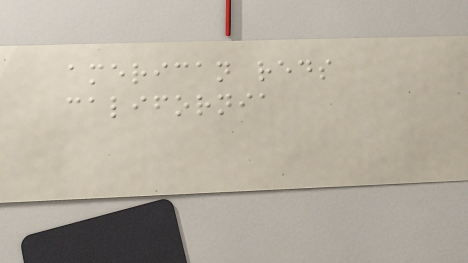american reds
california
